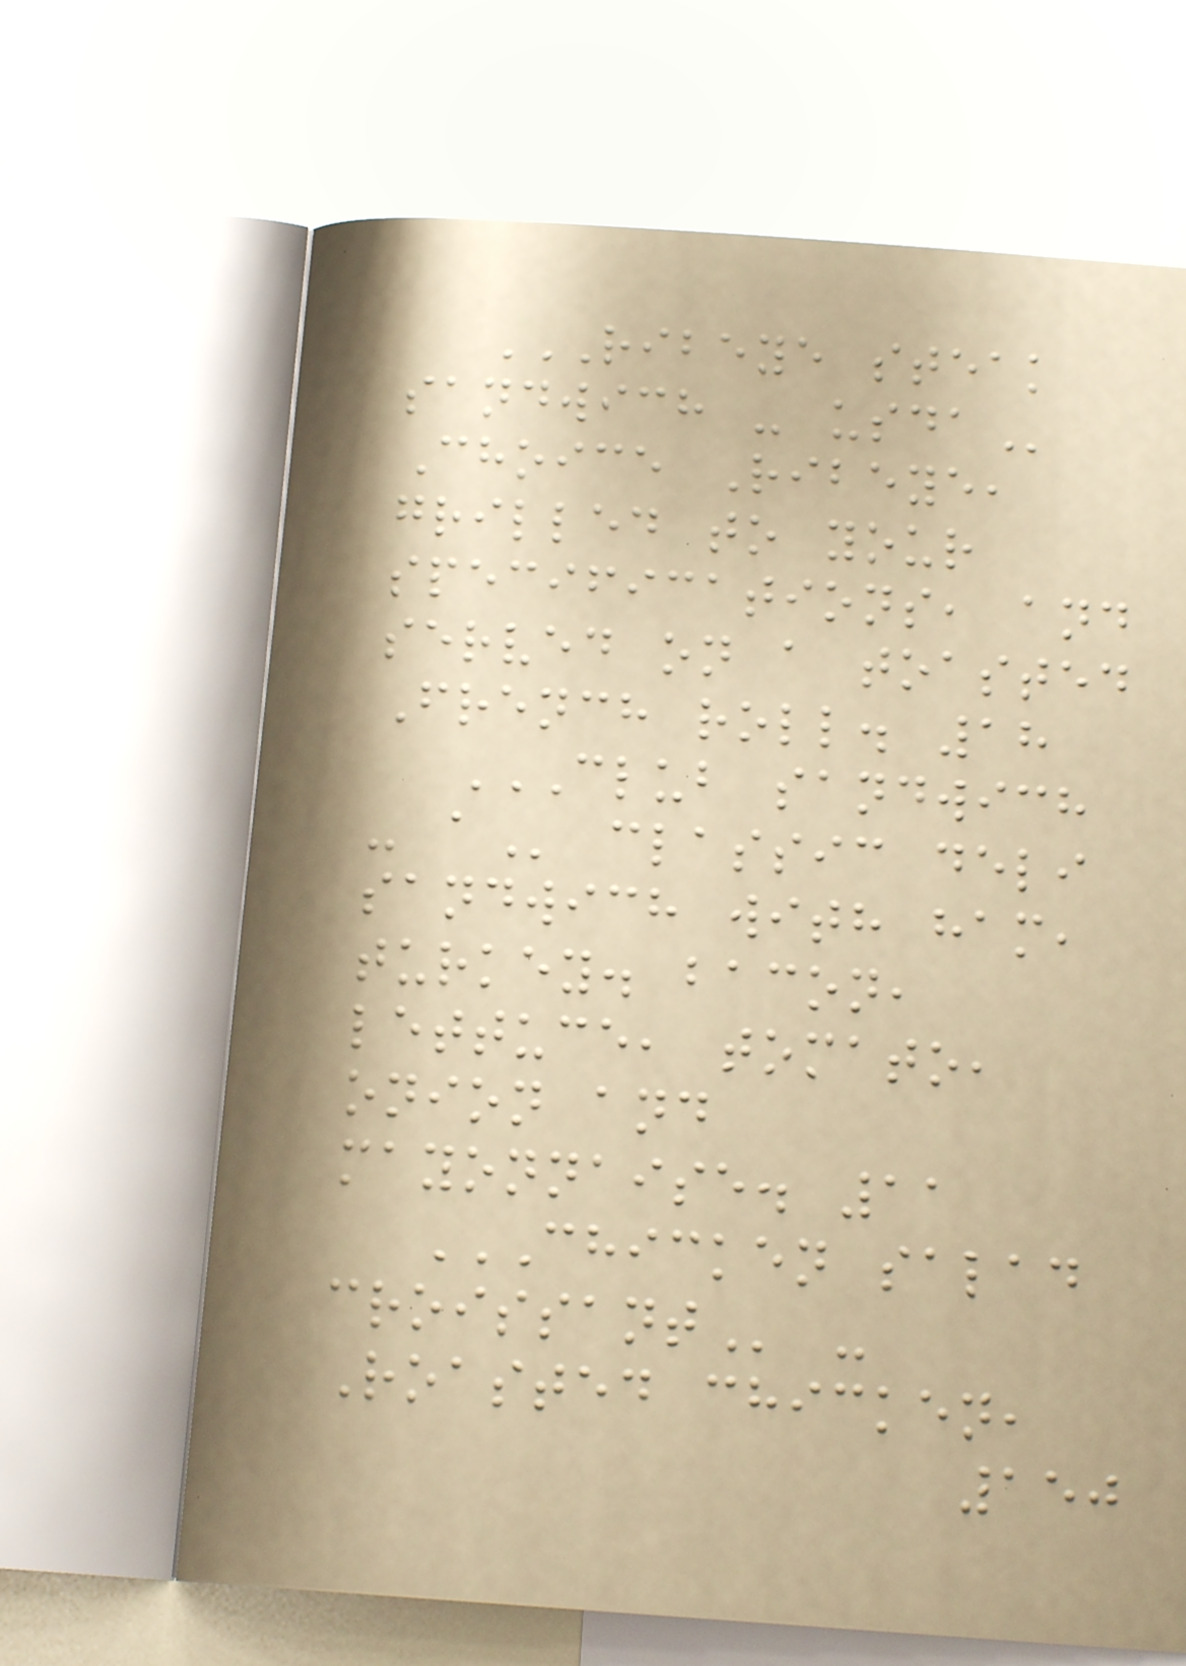RIBEYE STEAK
SANDWICH - USDA
Choice Ribeye,
grilled to your
specifications, and
served on a toasted
French roll. 18
CLUB SANDWICH
- A classic deli
sandwich with ham,
turkey. bacon,
lettuce, tomato,
onion and
mayonnaise. 11
CHICKEN SALAD
CROISSANT -
Roasted chicken,
150
